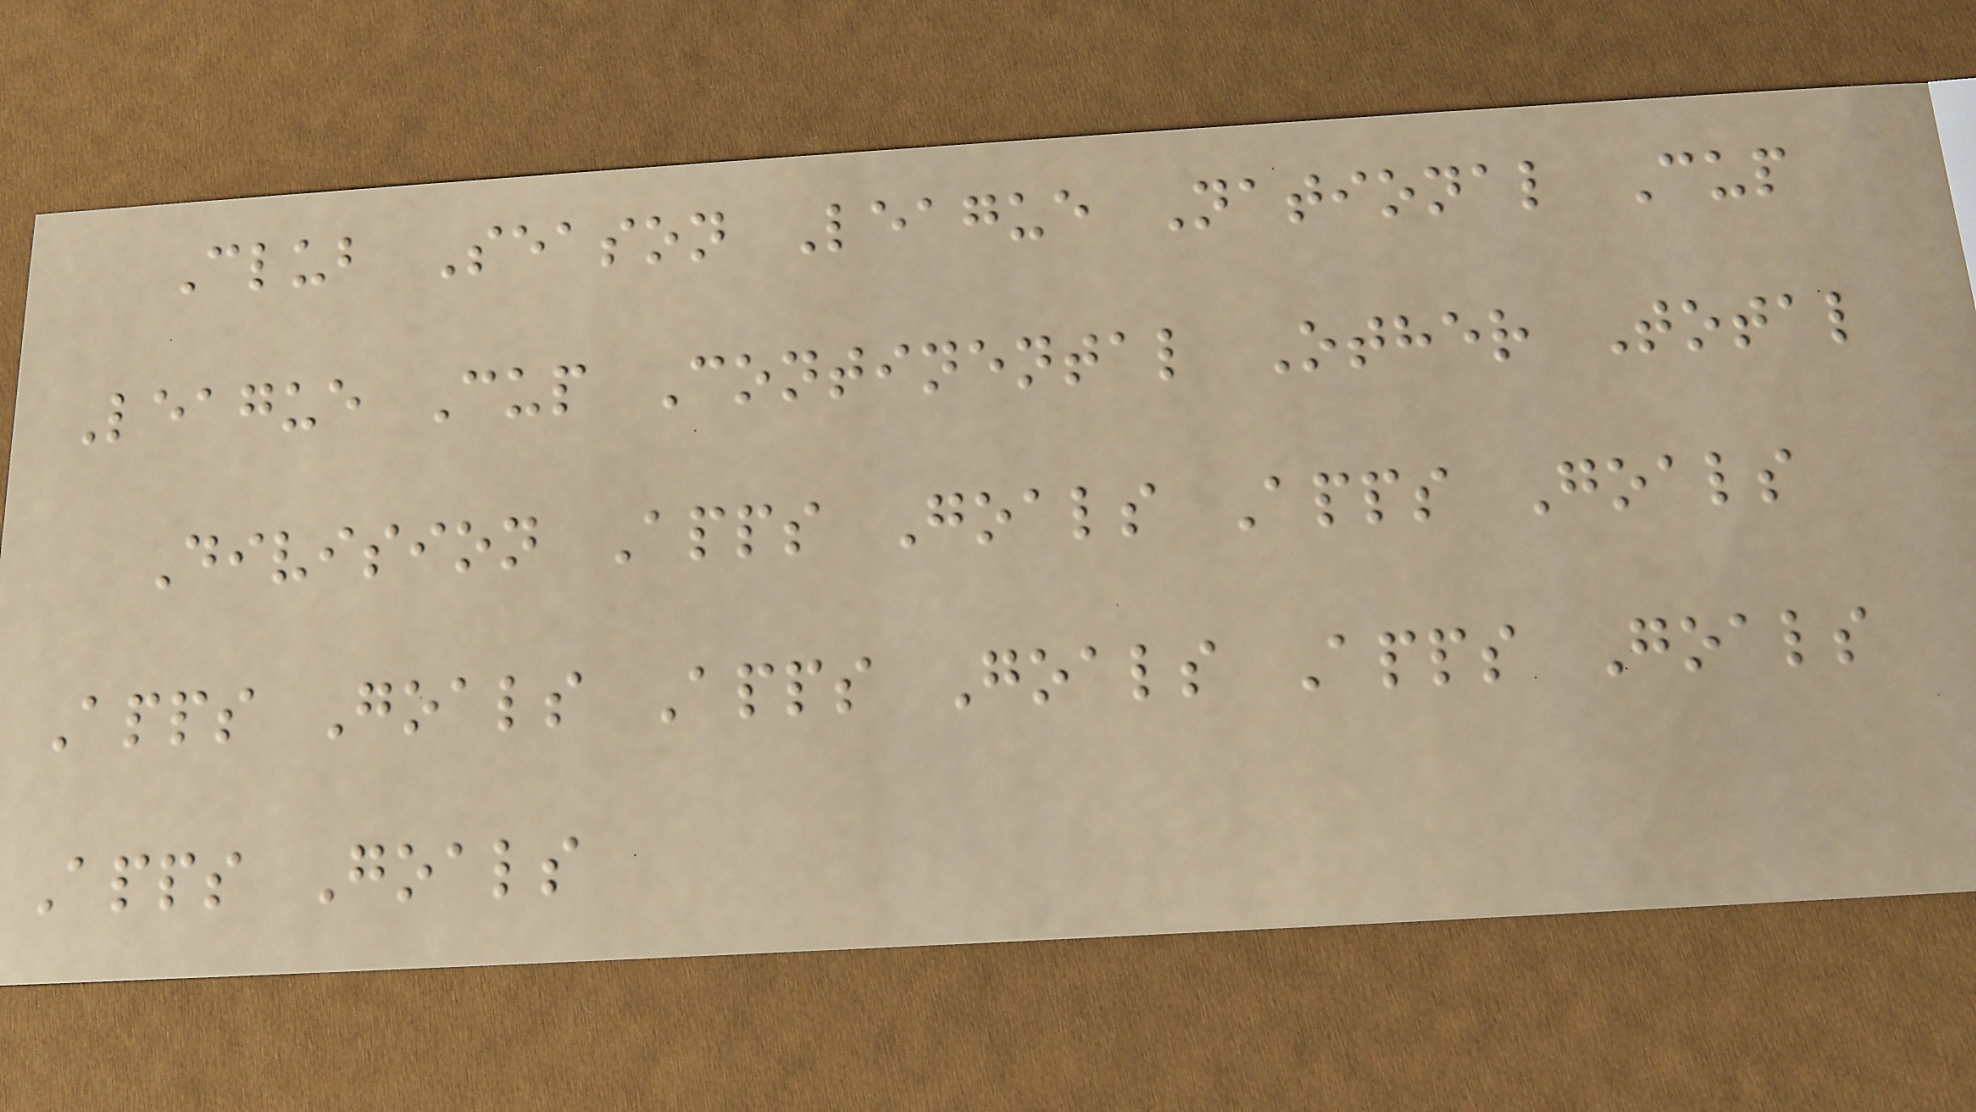Club Season League National Cup
League Cup Continental Other Total
Division Apps Goals Apps Goals
Apps Goals Apps Goals Apps Goals
Apps Goals
